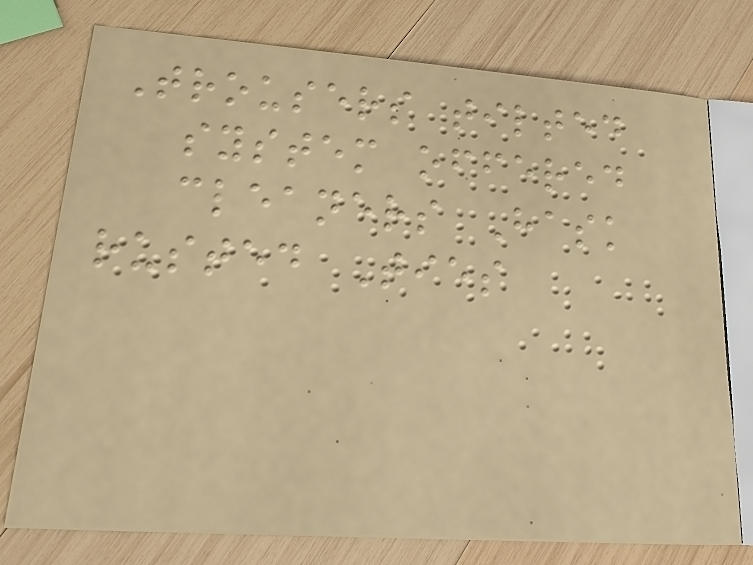Trousers tilted
system offered
cleaners Hask
rusted Ties
